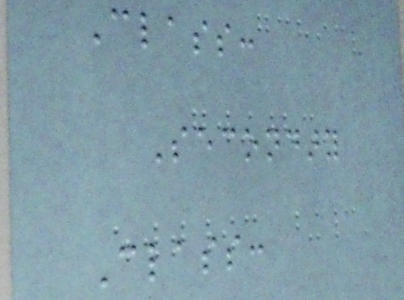Class:
Secondary
Class:
